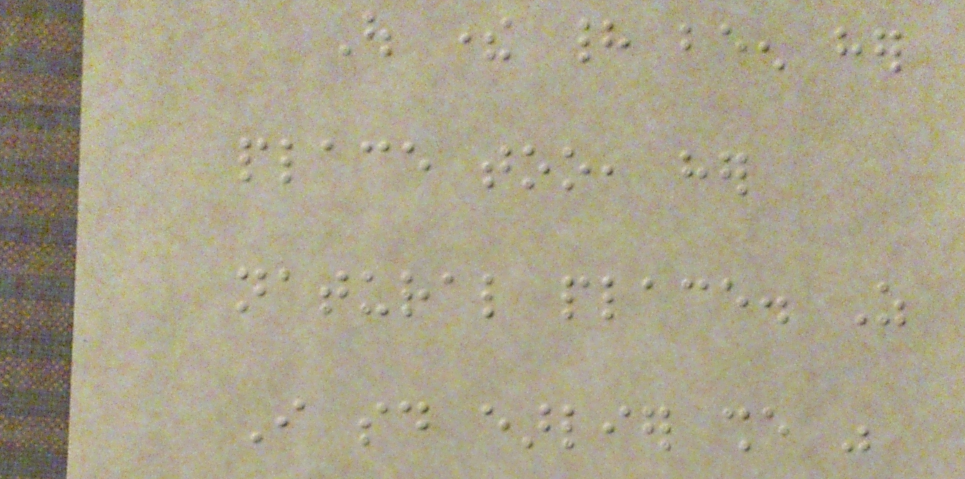Out there had been her
place too, her
natural place. As
I said earlier she was
